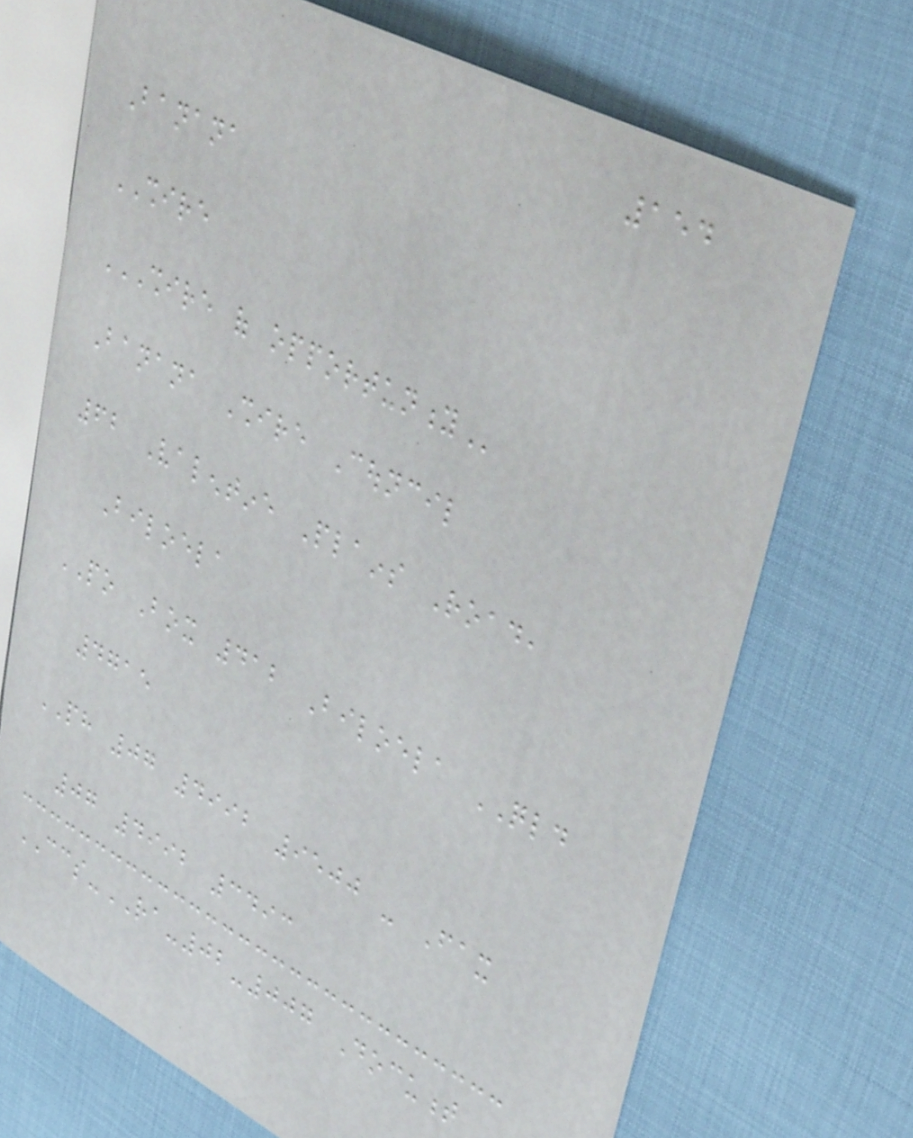154
Banana
SHIRE
SHIRE OF OPPORTUNITY
Banana Shire Council
62 Valentine Plains Road,
Biloela
PO Box 412 Biloela QLD
4715
PH 07 4992 9500 - Fax
07 4992 3493
CCS-RA-02-007 Document
